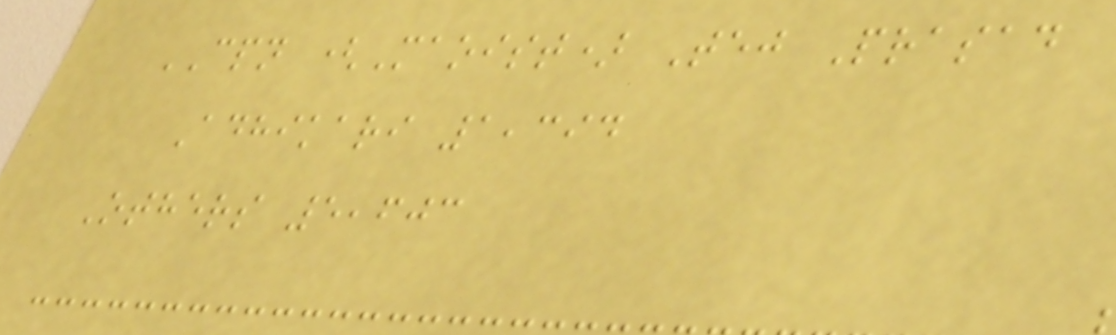CPN (Maoist) Tej Prasad
Adhikari 1,394
Others 5,603
